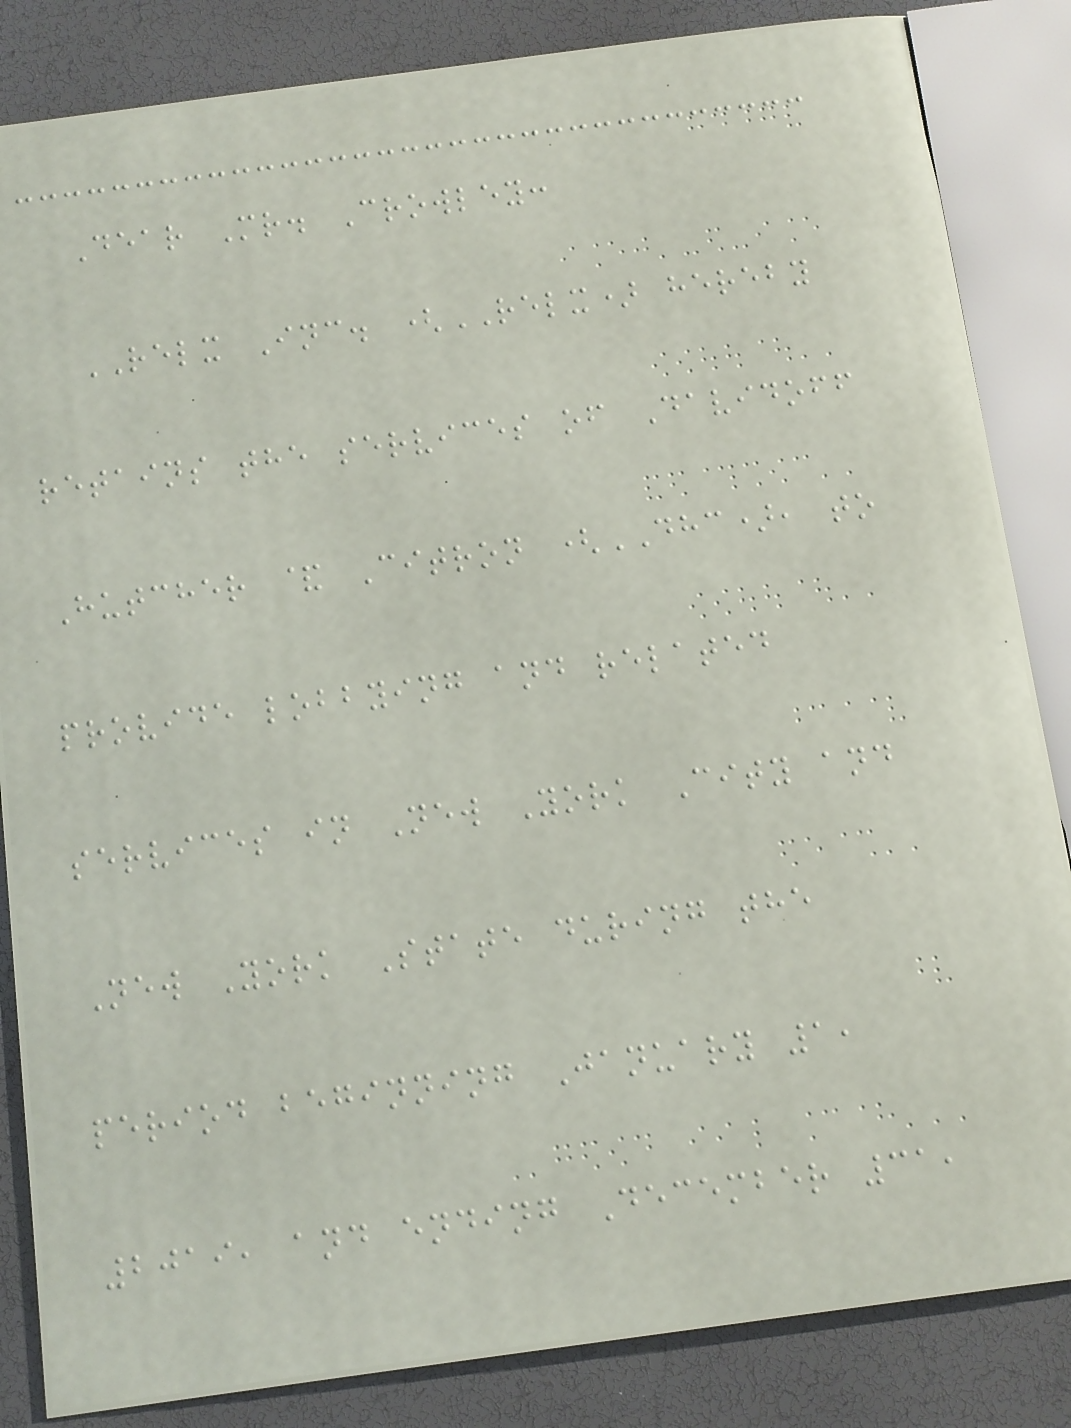Dear Mr. Crowley:
RELX Inc. (RELX) hereby
retains the services of Davidoff
Hutcher & Citron (DHC), to
provide lobbying and related
services in New York City and
New York State during the
period beginning January 1,
2019, and ending December 31,
